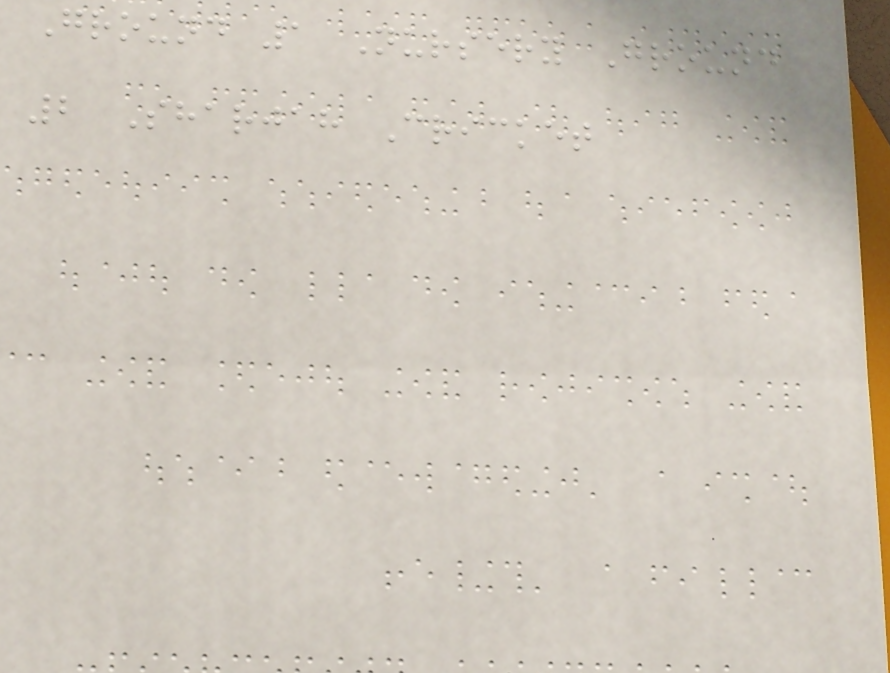Ground 1 Nursery Ground
2 Sharjah Cricket
